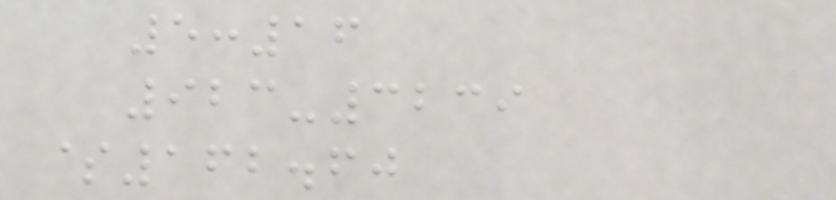5:16
923-3239
$162.60
